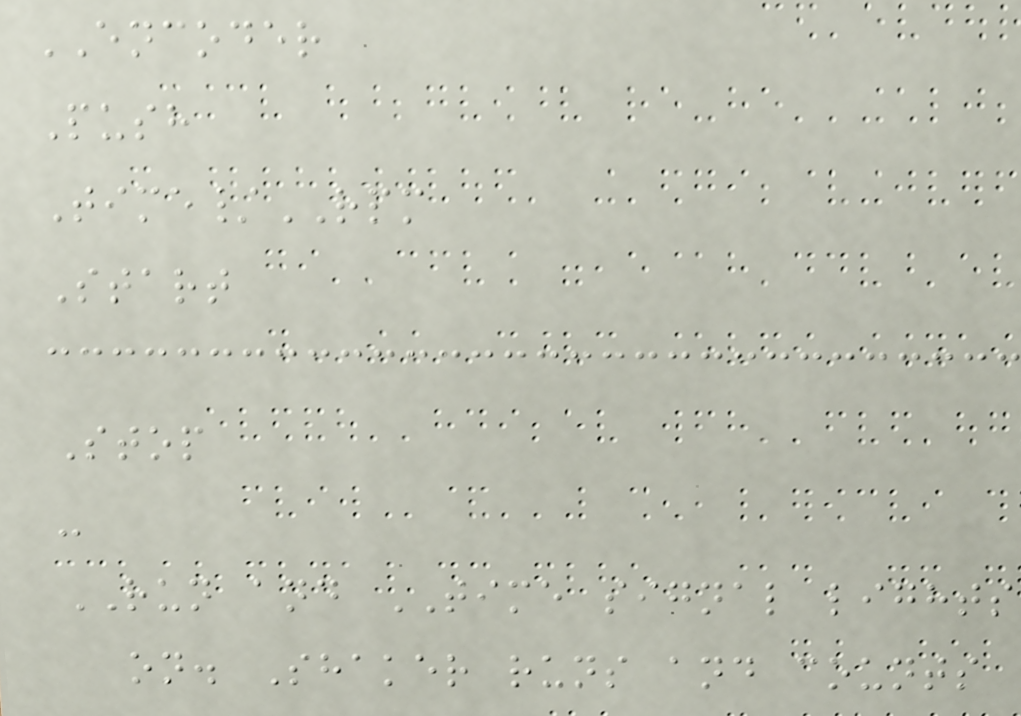ENCODER
Push
Time/RPM
Start
Stop
-
RUN and TIME signal lights
on. Shaker runs and counts
